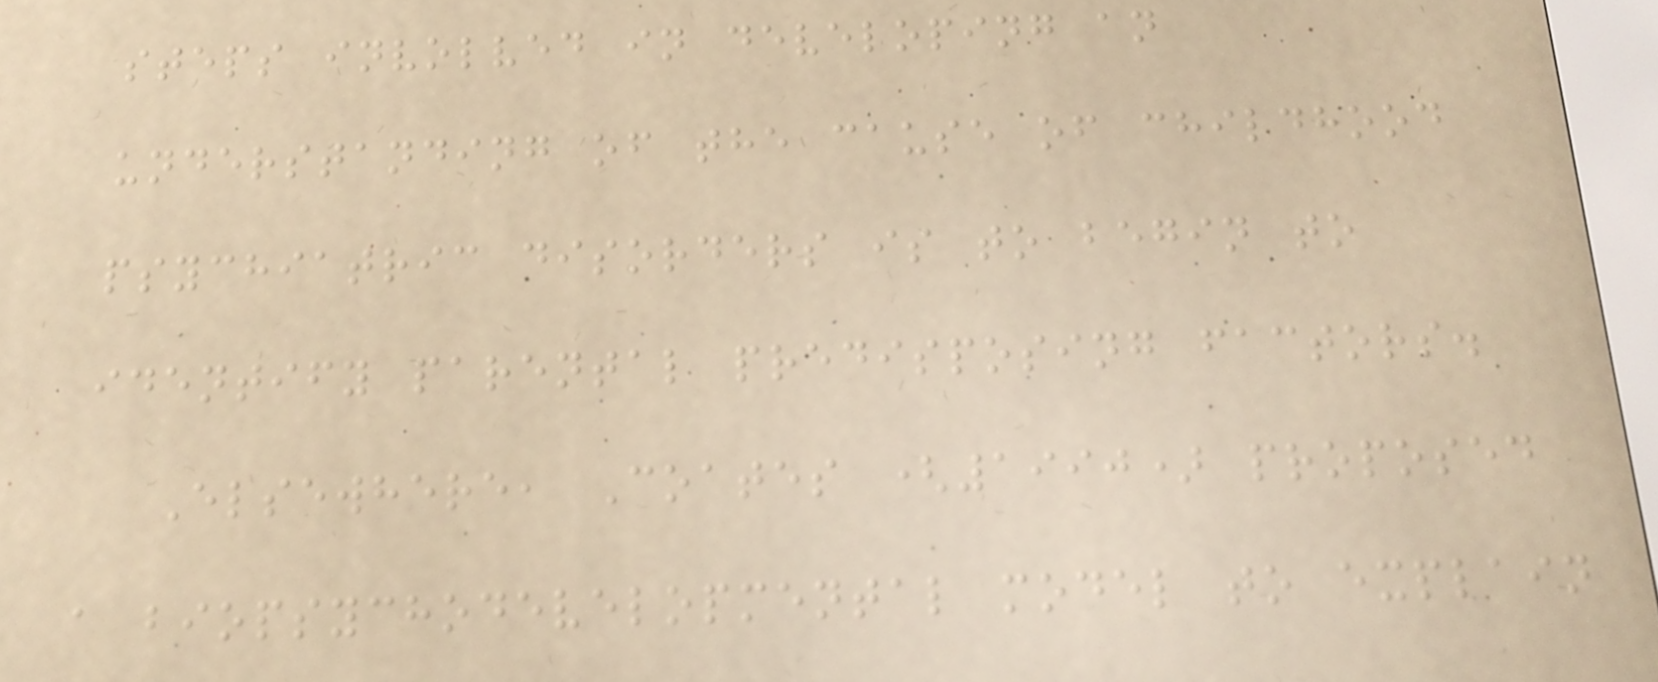steps involved in developing an
understanding of the cause of childhood
psychiatric disorders is to begin to
identify parental predisposing factors.
Elsewhere, Coates (1990) proposed
a biopsychodevelopmental model to explain
